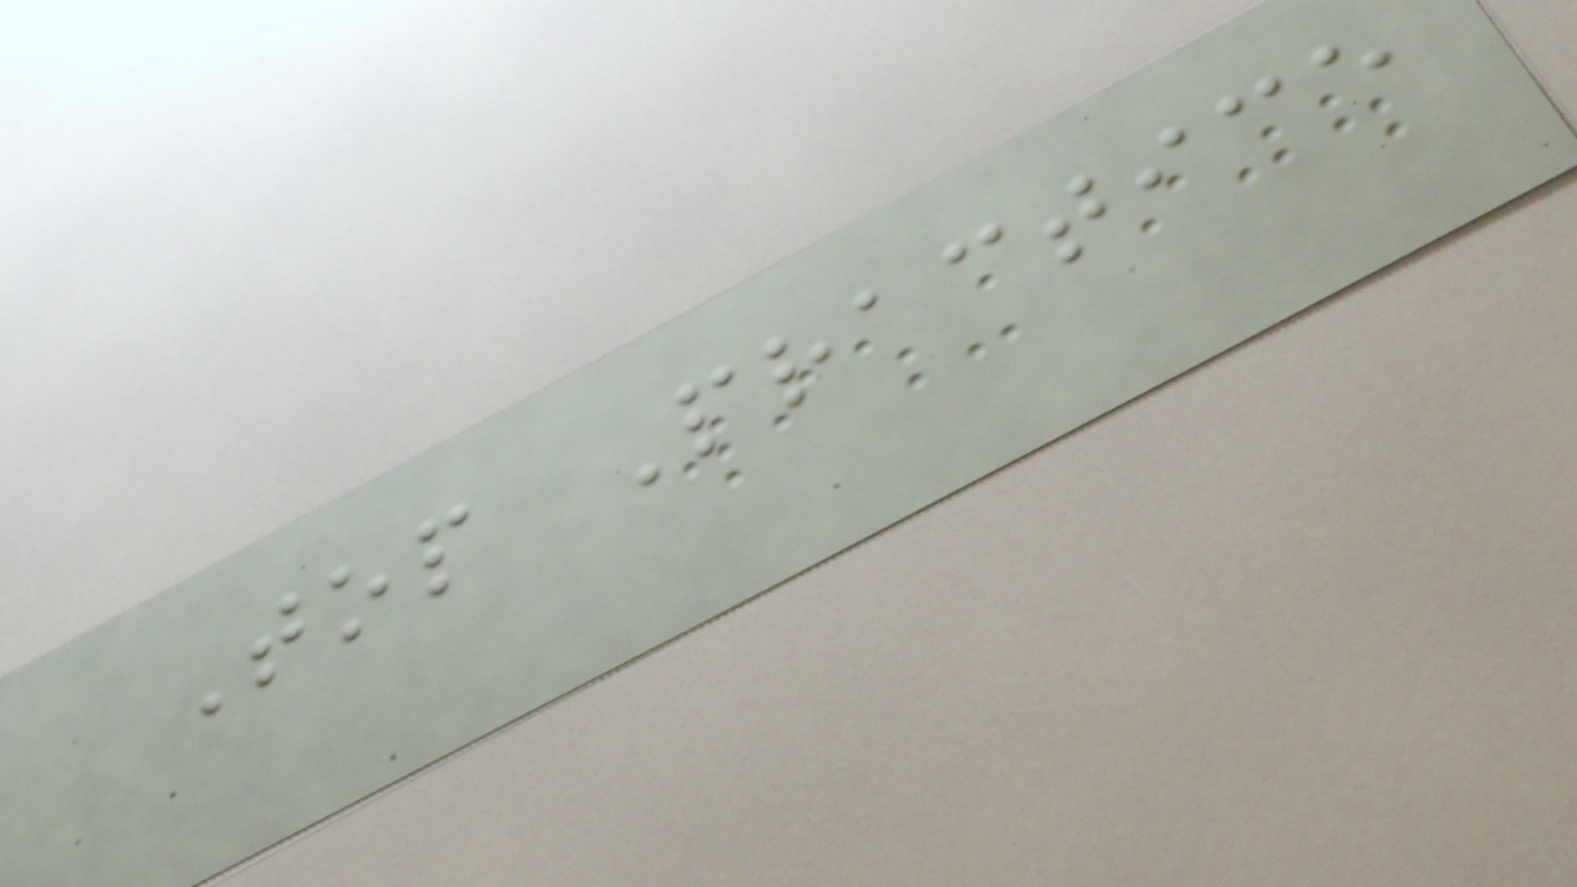Top Practice
